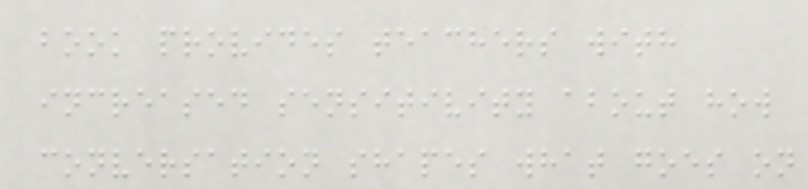book provides teachers with
increased sensitivity about how
conversation shapes what goes on
